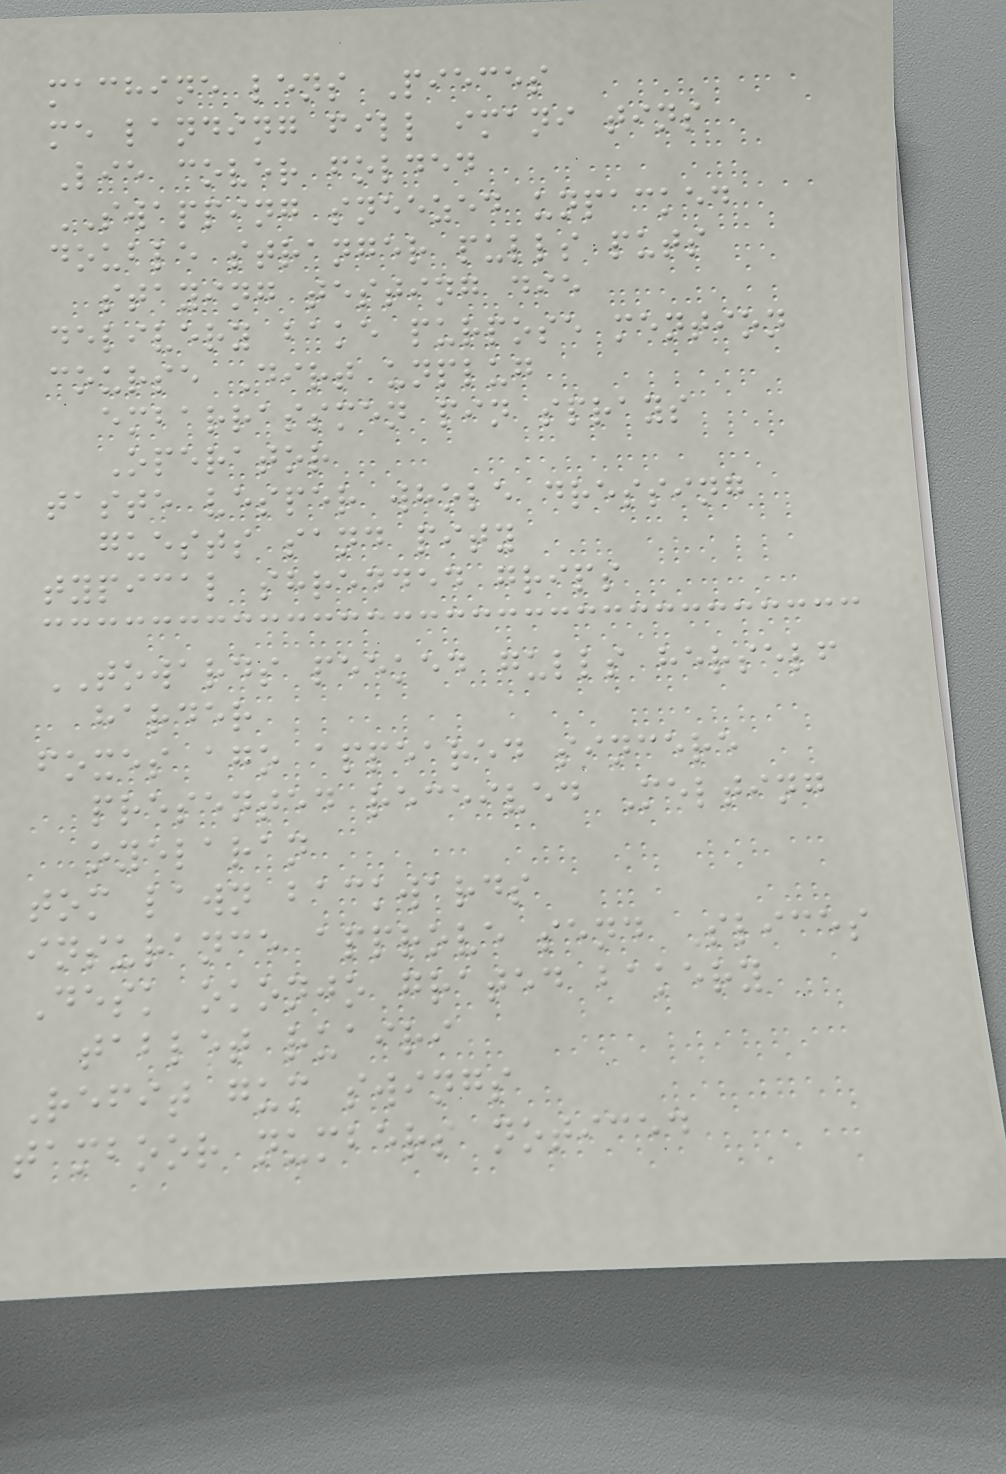machine lens Pieces
me landing fill imani tins
Lie cover folded
SWAPPING sneezed unpacked
double stranger pulls puts
staying testing die
delivery bake purpose mention
course Dirt unplug
embarrassmen pin sprays
Operator
taste vesper whole dressing
guests sand pity
typical shredded grips
TOWARDS peeked gulls herself
harder
foxes ago appeared sincere
presented received Melting
oyelaran
tom lawn backwards
insurance approve send Slices
Desk okonjo grated bakery
tablet ruairi
Refit gum swings
tamboor numbers noticed
